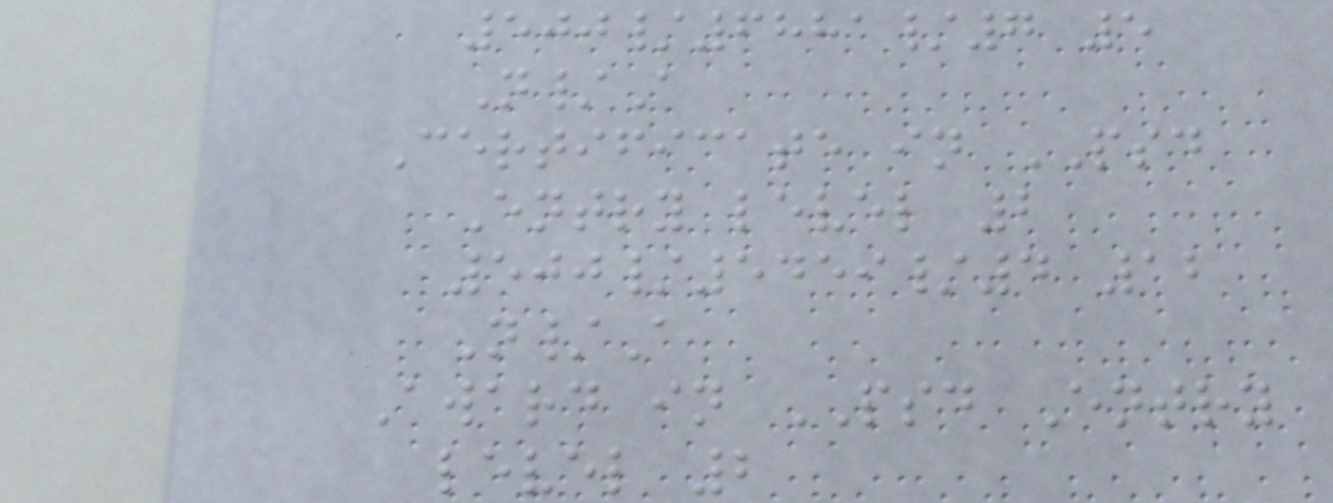500/6881/7 5
N/A
Certificate in PSD
Entry level 2
500/5459/4 12
N/A
Award in PSD Entry
level 2
